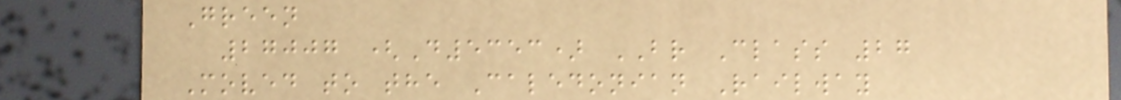Green
27007 (D5353) BR Class 27
Moved to the Caledonian Railway
